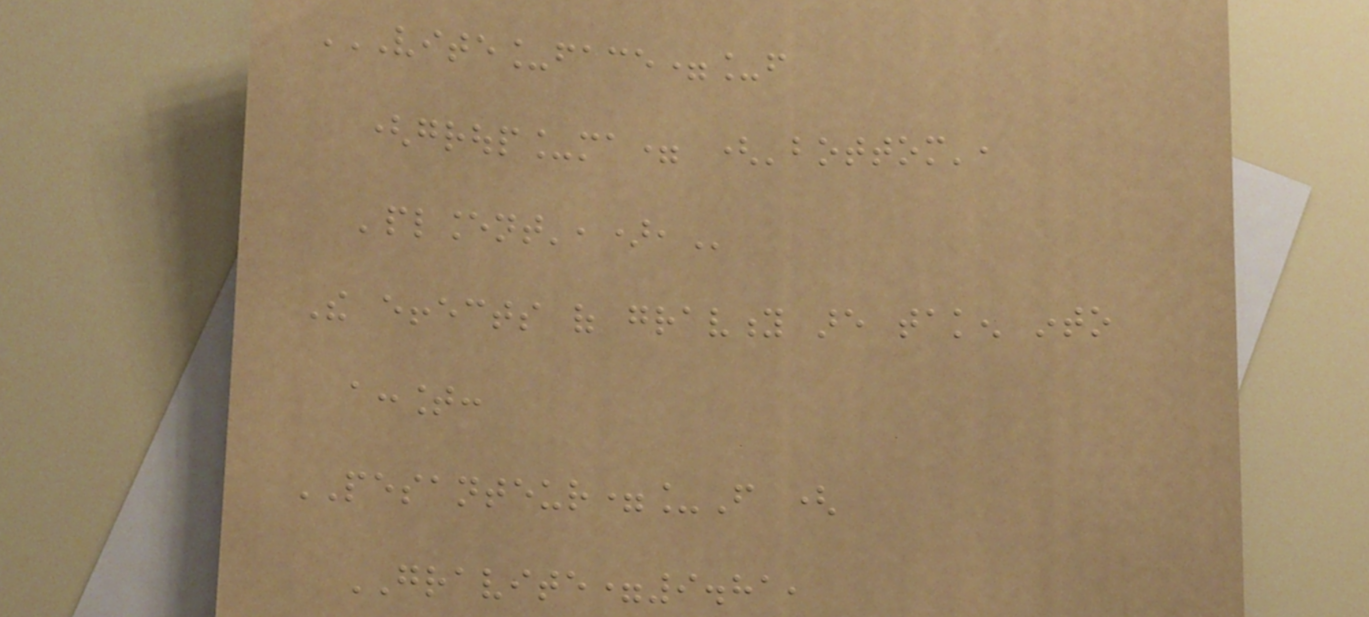VITE_FACE=_F
(GROUP_MA= ('BOTTOM',
'PLANCENT',),
The effects of gravity are taken into
account:
PESANTEUR=_F (
GRAVITE=9.81,
